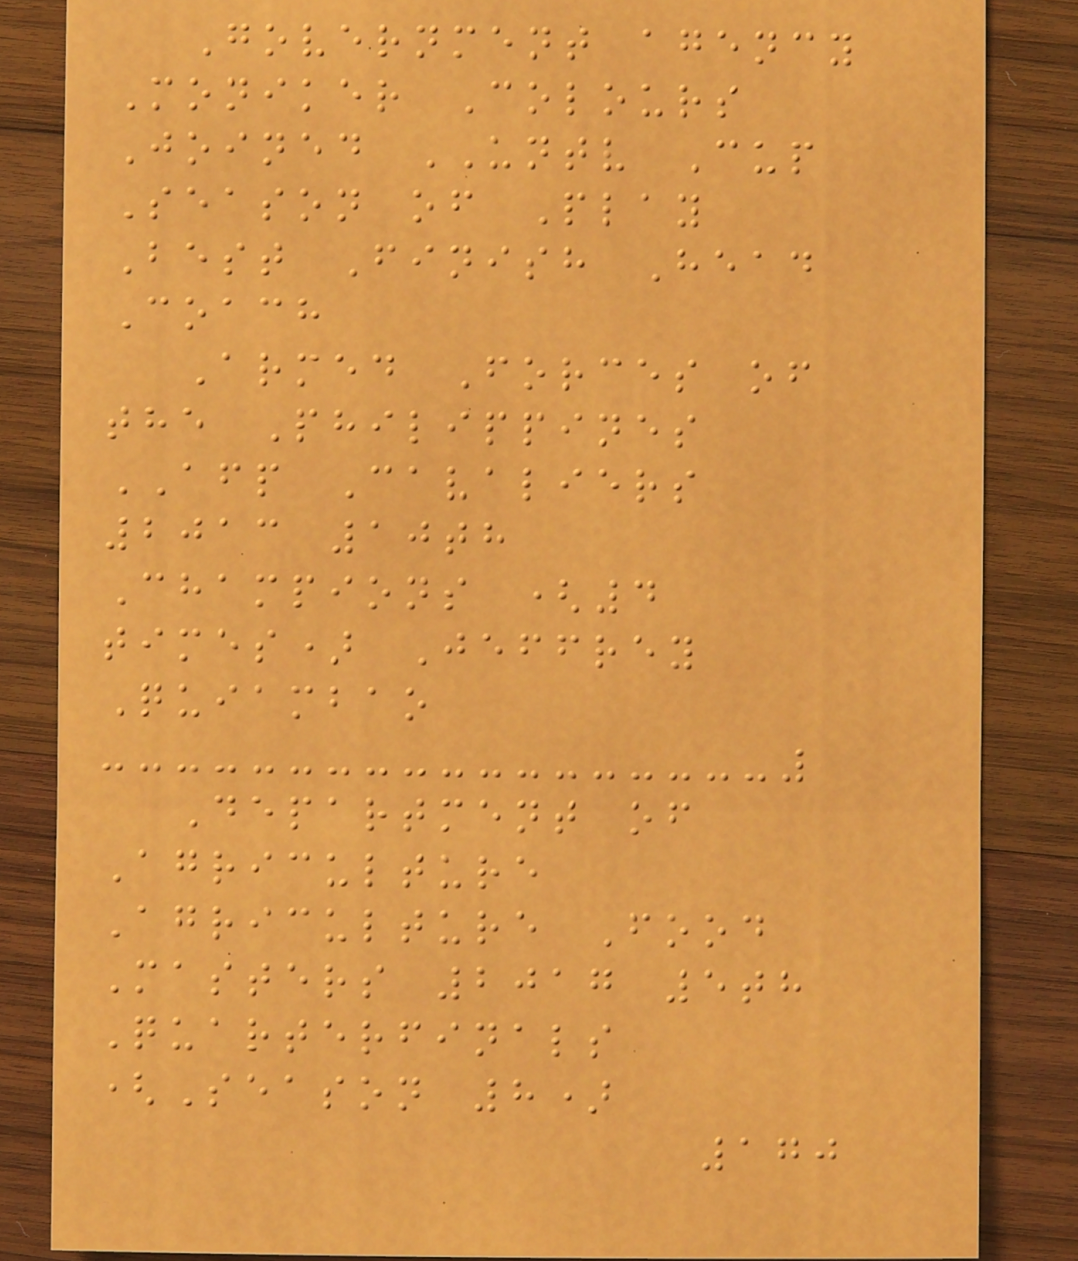Government agency
Moniker Colours
Joined UNTV Cup
Season of Play
Best Finish Head
Coach
Armed Forces of
the Philippines
AFP Cavaliers
2013 10th
Champions (4
times) Jeffrey
Quiambao
Department of
Agriculture
Agriculture Food
Masters 2017 5th
Quarterfinals
(Season 8)
170
